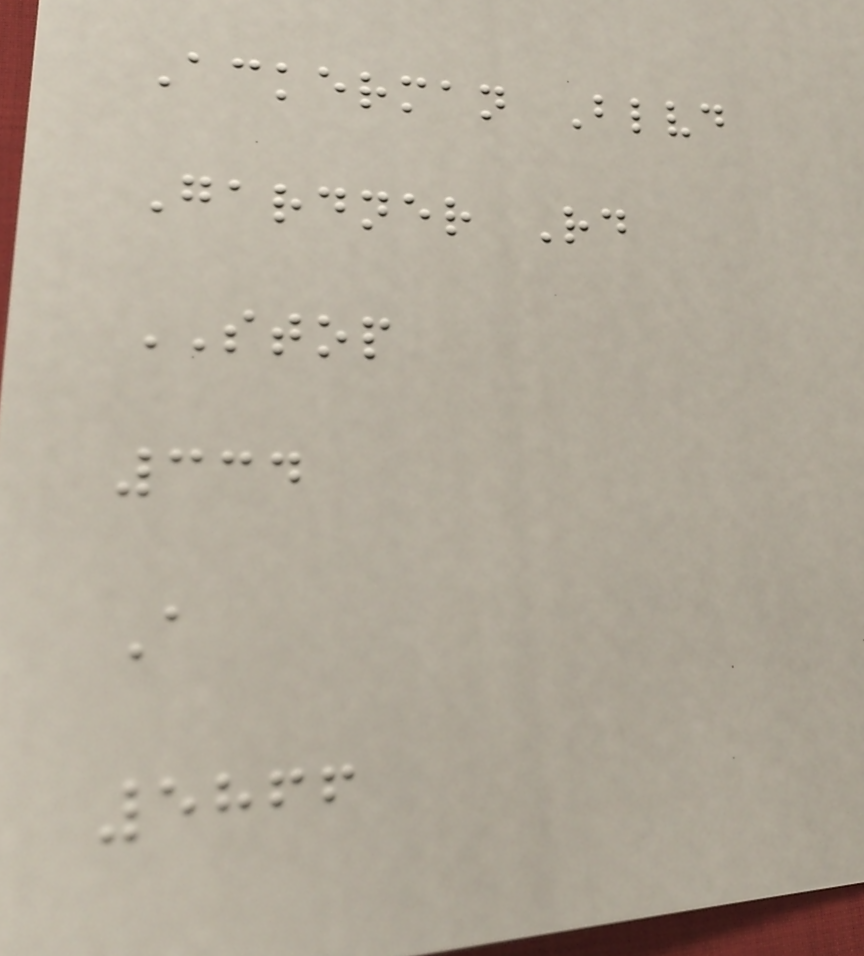Ackerman Blvd
Gardner Rd
STOP
334
A
5866
